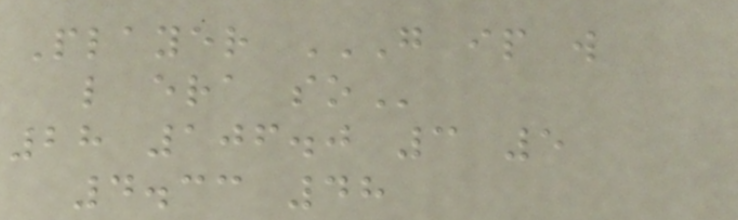Player G IP W
L ERA SO
28 106.0 3 5
4.33 48
